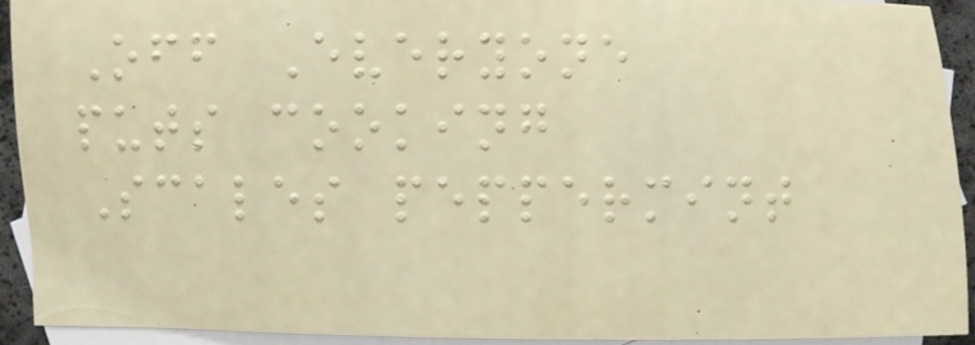Off Everyone
puts cooking
Scales peppermint
